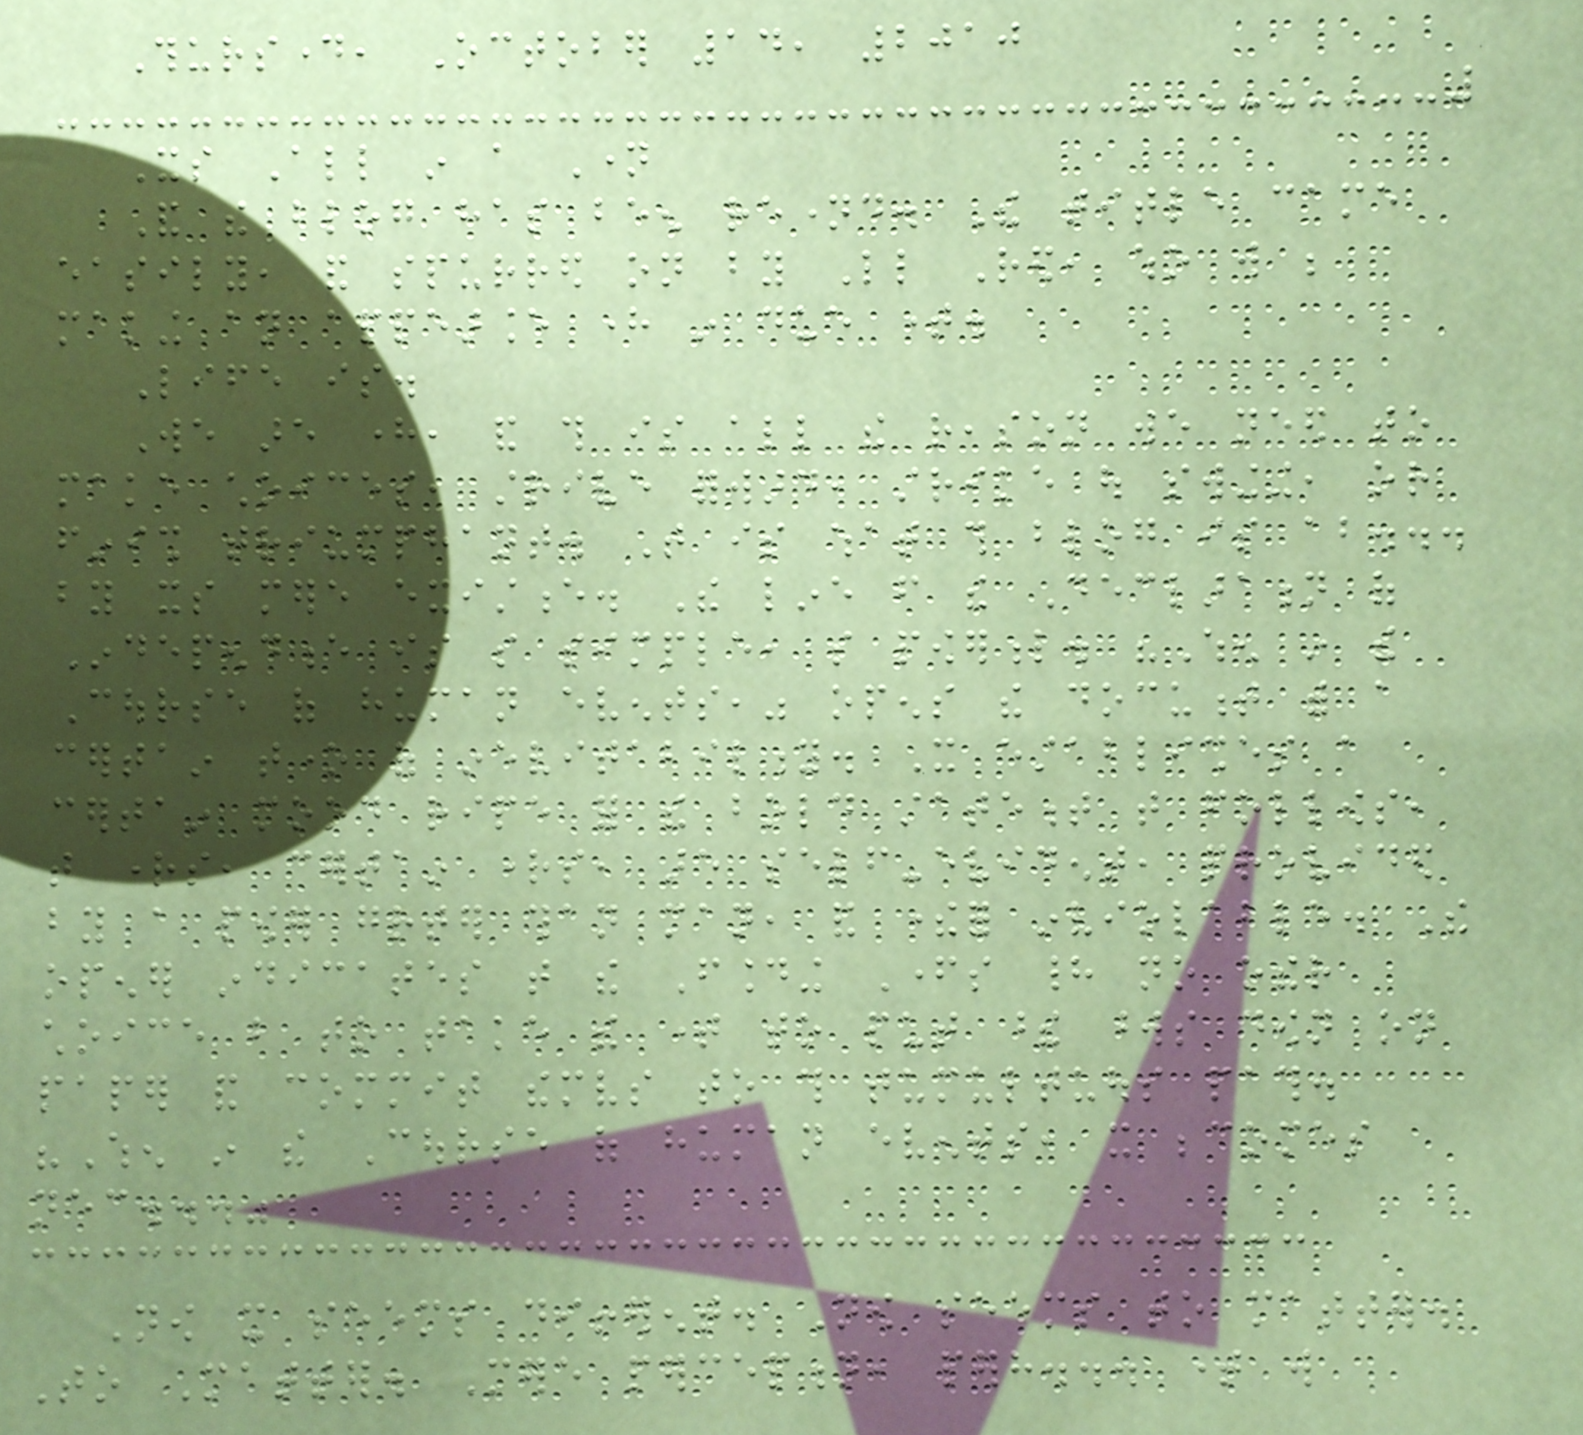Thursday, October 14, 2010
Its All in a Name
And the blog has been renamed. The title came
easily, and spurred on by Little Red, who will be
making an appearance here in due time.
Life is.
We are here, and this is all the reason we need to
make choices, strive forward, strike out swinging, or
finish triumphant. That is what this blog is about...
by its mere existence. The line from the Declaration of
Independence is so simple, so powerful. "When in the
Course of human events," opens the document with a
certain tone of inevitability. It establishes a
certain mood ripe for the bold statement that follows,
that rights, certain rights, are self-evident, provided
by a power greater than man, and therefor inviolable. The
opener indicates that the Founding Fathers had no other
choice but to take the time to put these words down on
paper and commit themselves to this tumultuous path.
"When in the Course of human events, it becomes
necessary..."
Now it seems different. Now seems to matter.
To Matter. Mere perception, perhaps... time will
